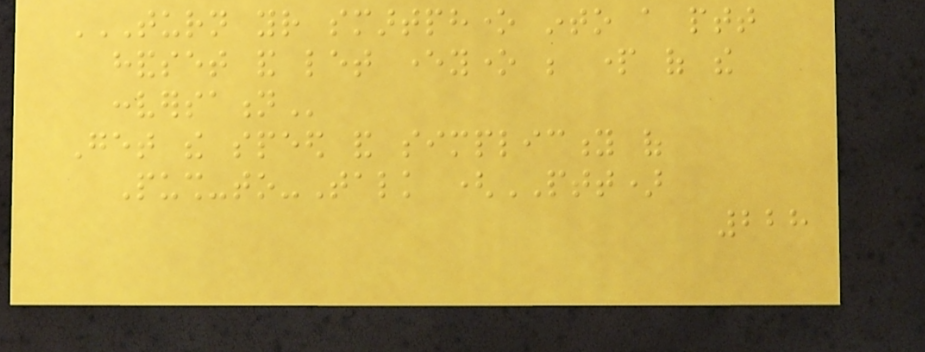TURN YOUR SMARTPHONE INTO A PTT
HANDSET AND LET EVERYONE BE PART OF THE
CONVERSATION
Get the speed and simplicity of
Push-to-Talk (PTT)
228
